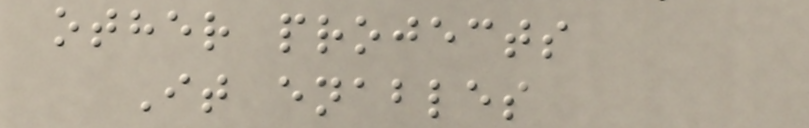other projects
It enables
